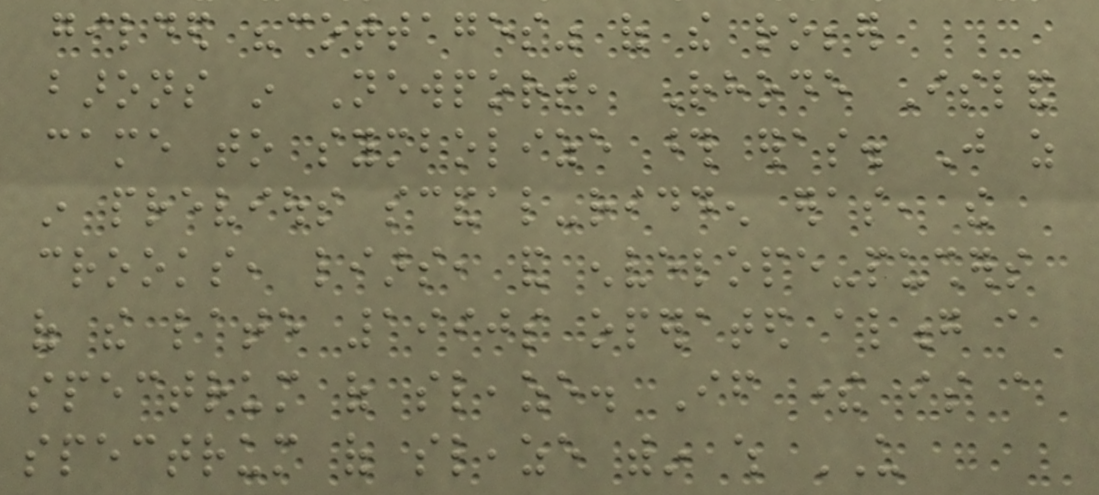gilded "cottages" of the robber
barons in Newport, Rhode Island
came to symbolize those eras. Just as
in previous scandal-ridden eras, the
crooks, liars, and envelope-pushers
of the late 1990s operated along a
spectrum of sleaze. If there is a
spectrum of sleaze within which US
